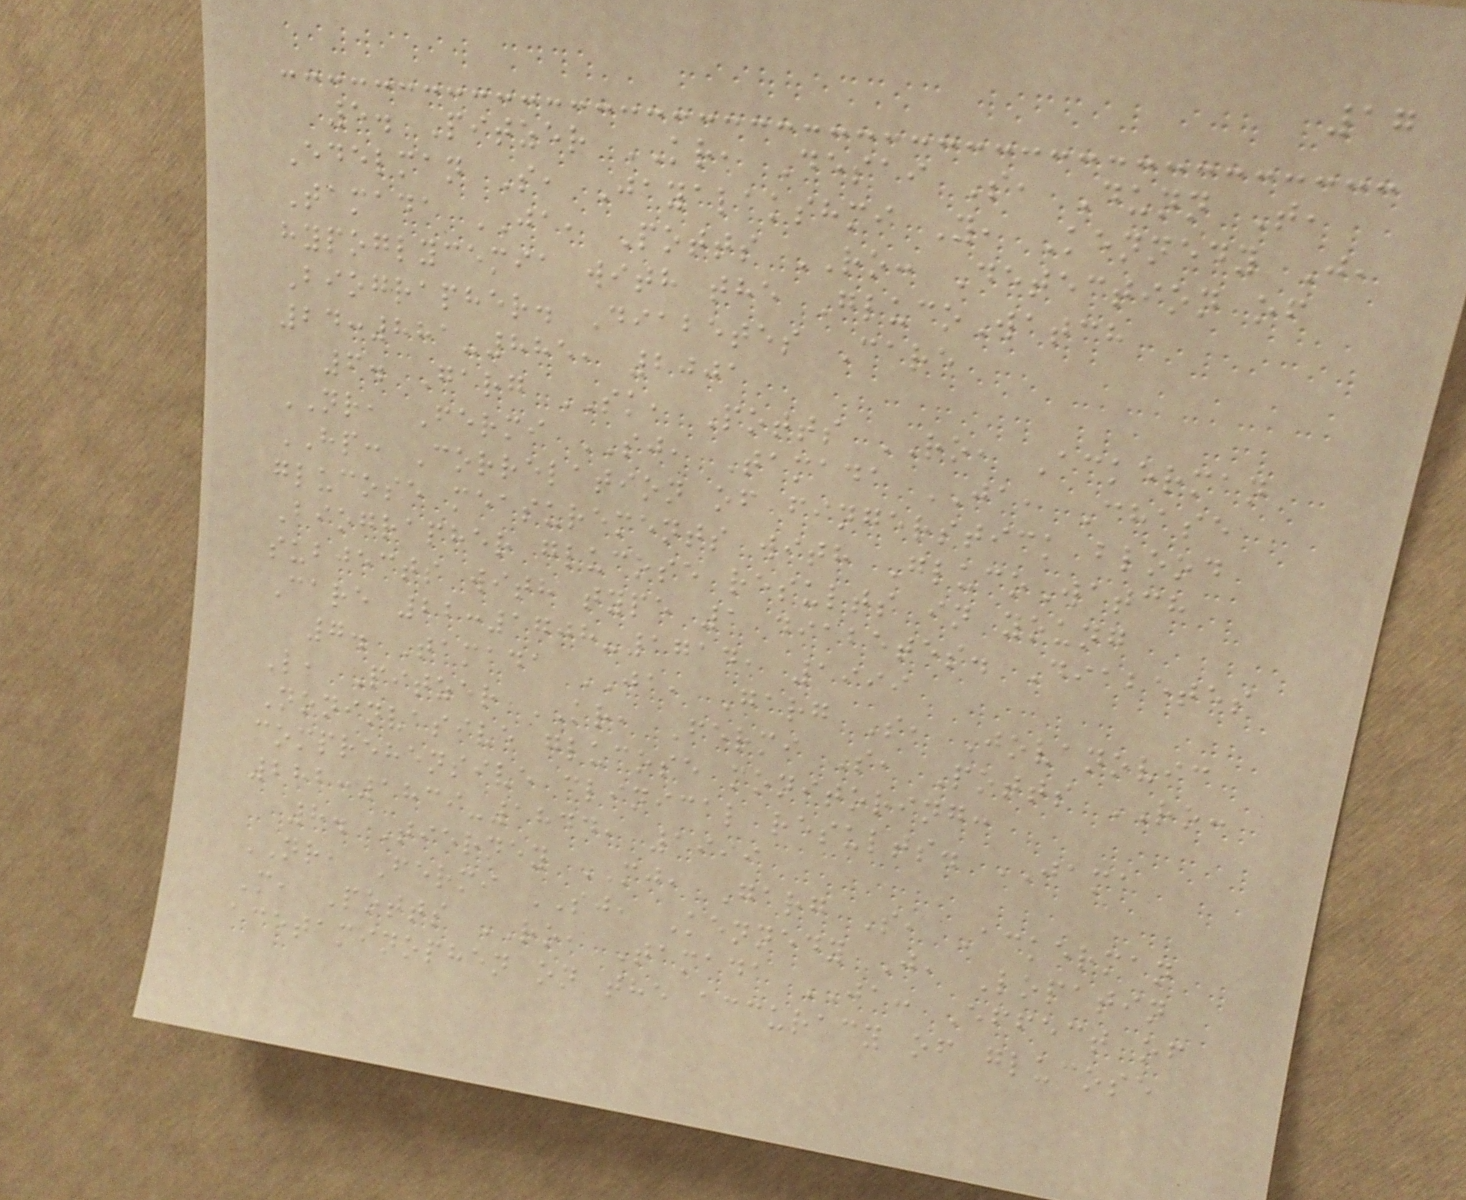17
5. Pitzer KR, Desai S, Dunn T,
Edelman S, Jayalakshmi Y, Kennedy J,
Tamada JA, Potts RO: Detection of
hypoglycemia with the GlucoWatch
Biographer. Diabetes Care
24:881-885, 2001
6. Garg SK, Potts RO, Ackerman
NR, Fermi SJ, Tamada JA, Chase
HP: Correlation of fingerstick blood
glucose measurements with GlucoWatch
Biographer glucose results in young
subjects with type 1 diabetes. Diabetes
Care 22:1708-1714, 1999
7. Tamada JA, Garg S, Jovanovic
L, Pitzer KR, Fermi S, Potts RO:
Noninvasive glucose monitoring:
comprehensive clinical results. JAMA
282:1839-1844, 1999
8. Tierney MJ, Garg S, Ackerman
NR, Fermi SJ, Kennedy J, Lopatin
M, Potts RO, Tamada JA: Effect of
acetaminophen on the accuracy of glucose
